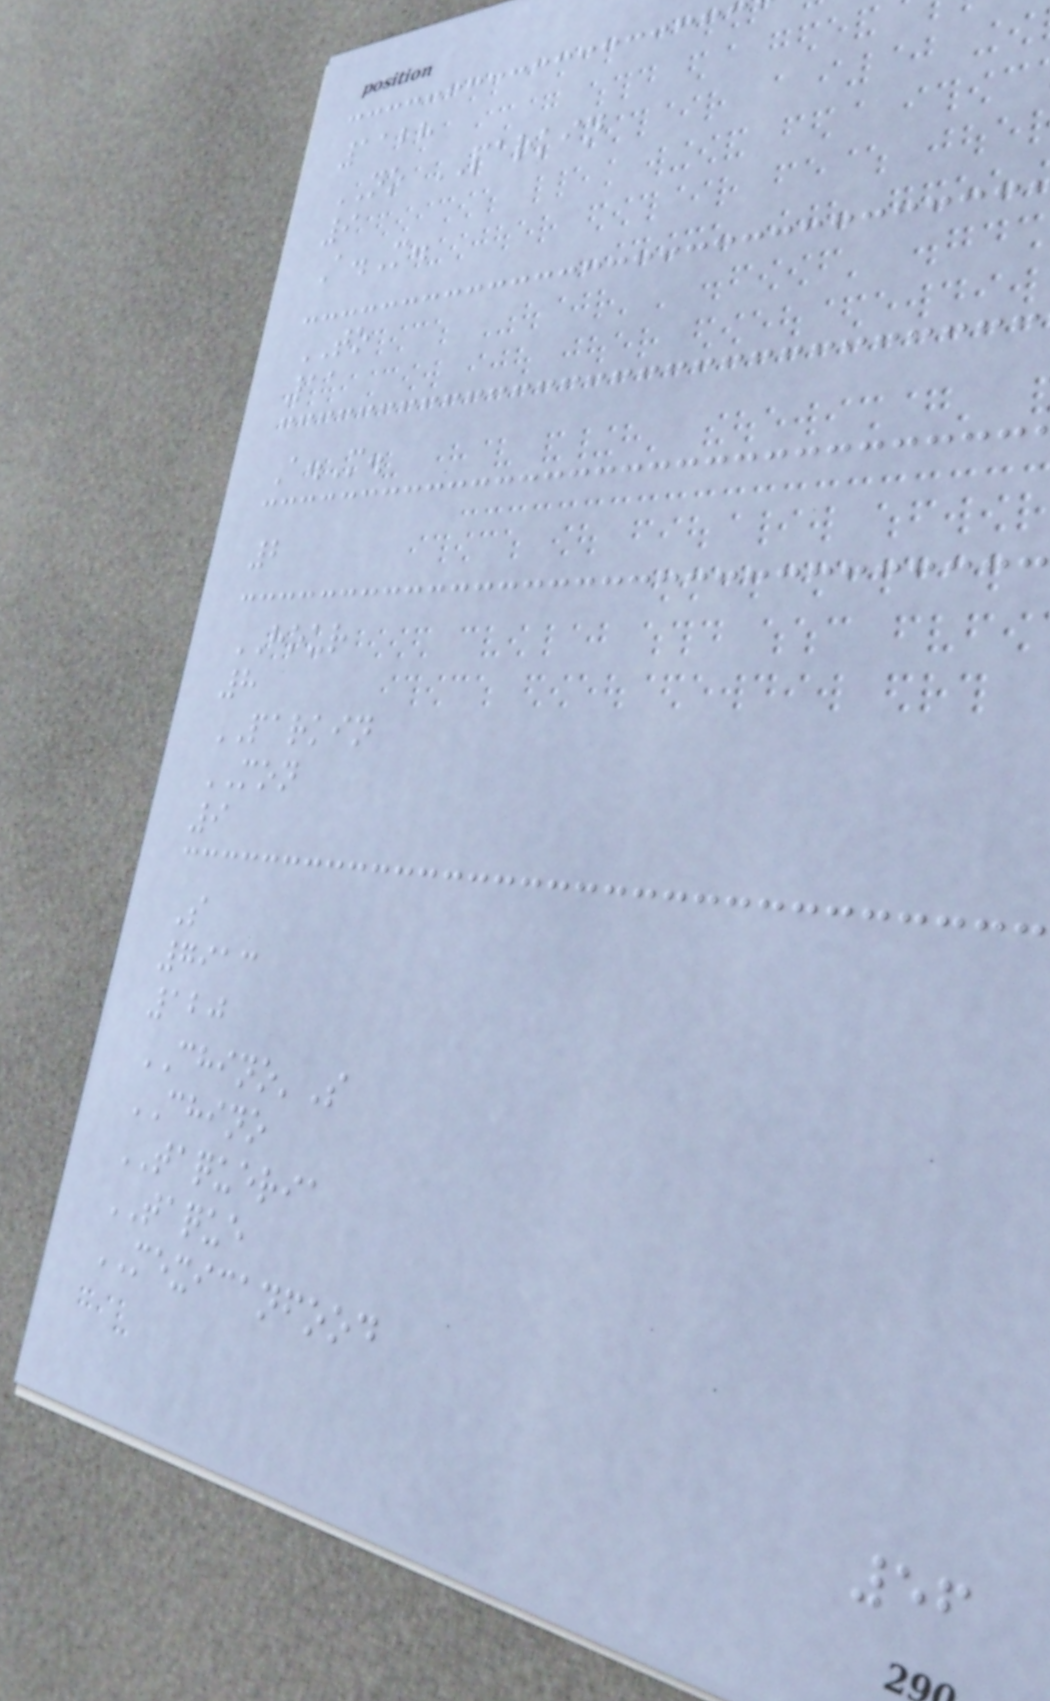1128
NO PARKIN
9
A.M.
TO
11
A.M.
2
HOUR
8
PARKIN
MON
9
S
7913
120
CHINO'S
CHINO
TAQUERIA
TAQUE
MEXICANFOOD
56
